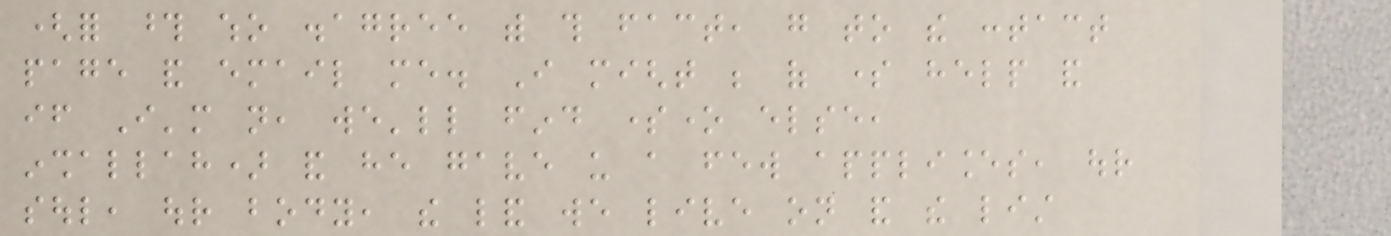(for those who disagree with this fact, go to the contact
page and email me. I might be of some help and
if I'm not, we'll find someone else,
inshallah) and he gave us a few appliances, our
soul, our body, the land we live on and the list
